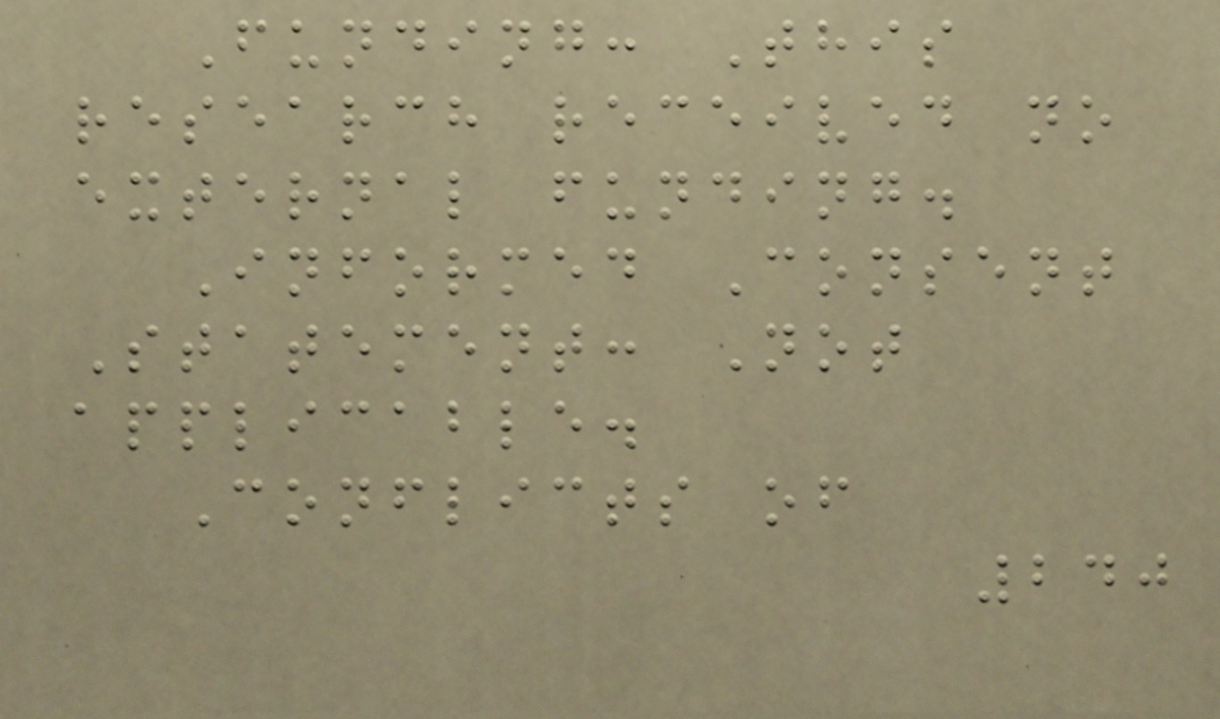Funding: This
research received no
external funding.
Informed Consent
Statement: Not
applicable.
Conflicts of
240
